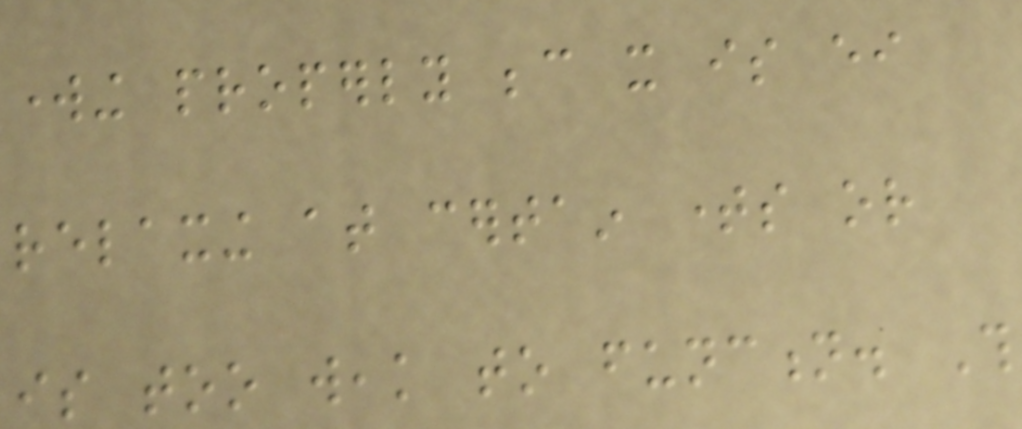working properly because it is either
relaxing at certain times or
is too weak to function. This
